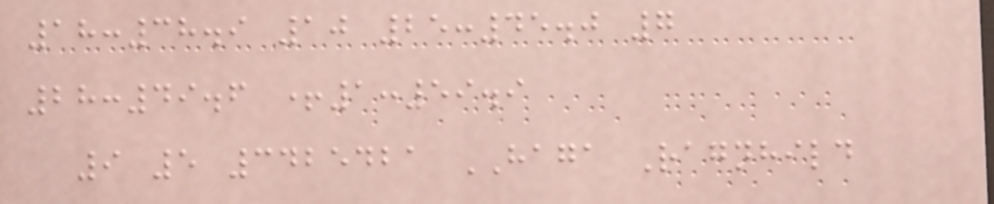18:38.9 10 25:45.0 7
28:49.6 +1:59.9
9 5 3425421 HAGA Ragnhild
